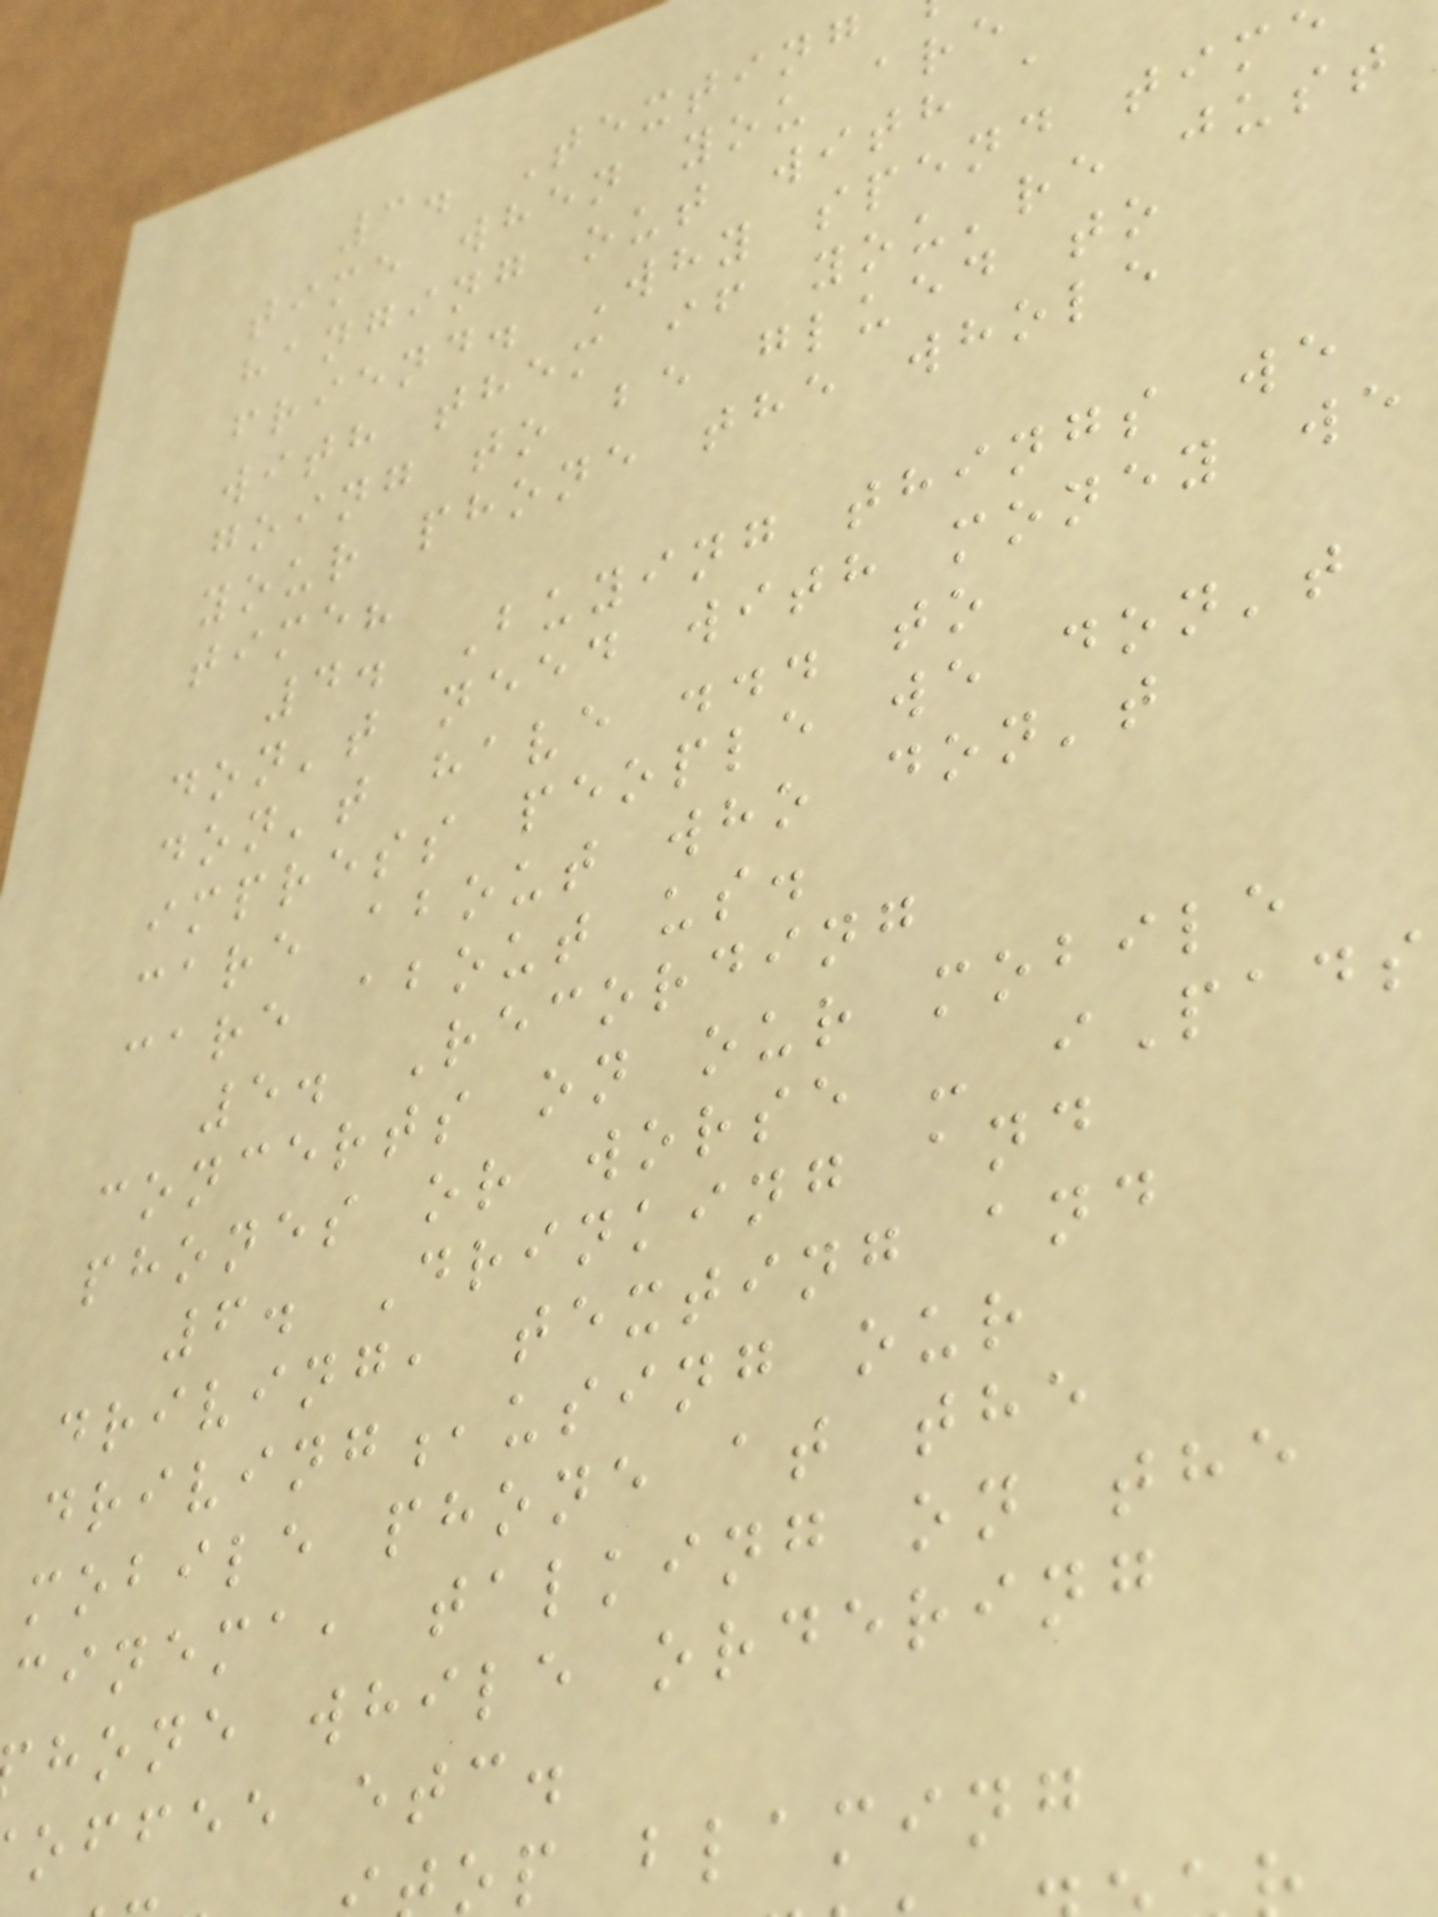3. Texting
time when you are
hanging out with a
friend. Why spend tim
with them if you're just
going to be glued to
your phone the whole
time?
4. Buying things we
don't need with money we
don't have ... to
impress people we don't
care about who don't
care about us.
5. Recording
concerts on our mobile
phones or worse - iPads
6. Drinking and
driving, texting and
driving,using our
mobile phone at the
cinema, talking on the
hone while ordering
offee etc.
op blaming
